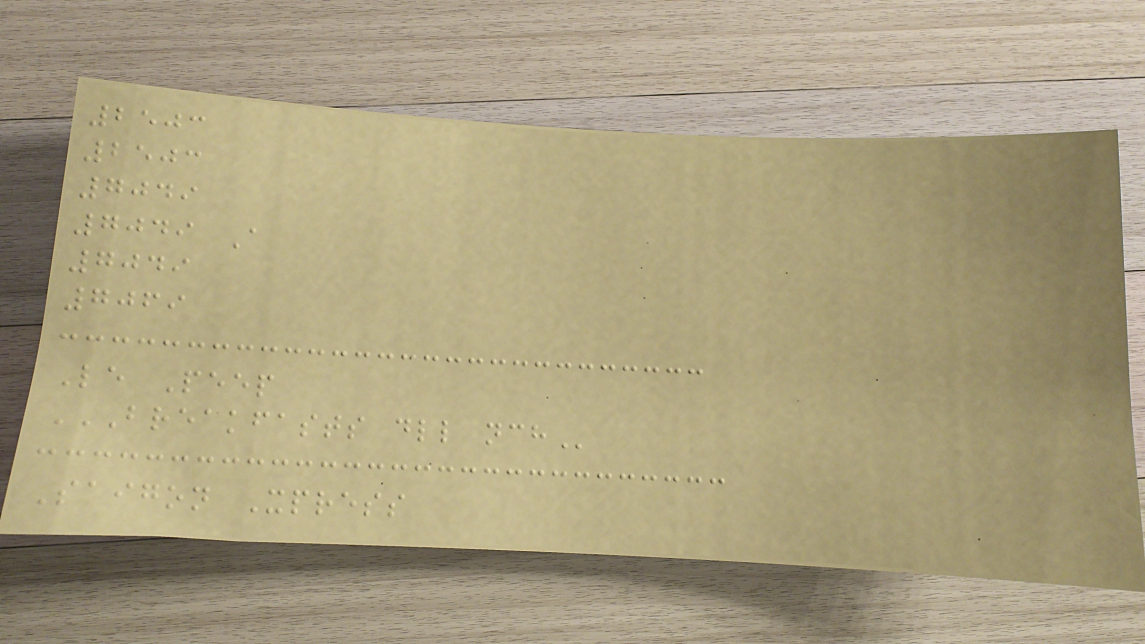2503
2503
7049
7049 A
7049
7069
Le Peep
BREAKFASTS DLL NCH
Saigon Xpress
